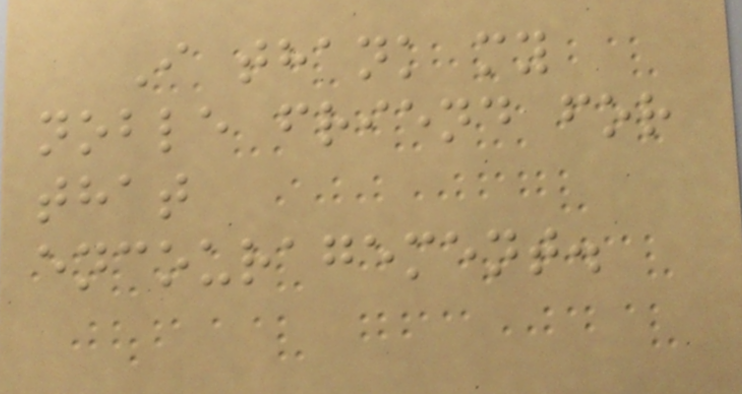I thank my
noble friend for
that
encouragement.
